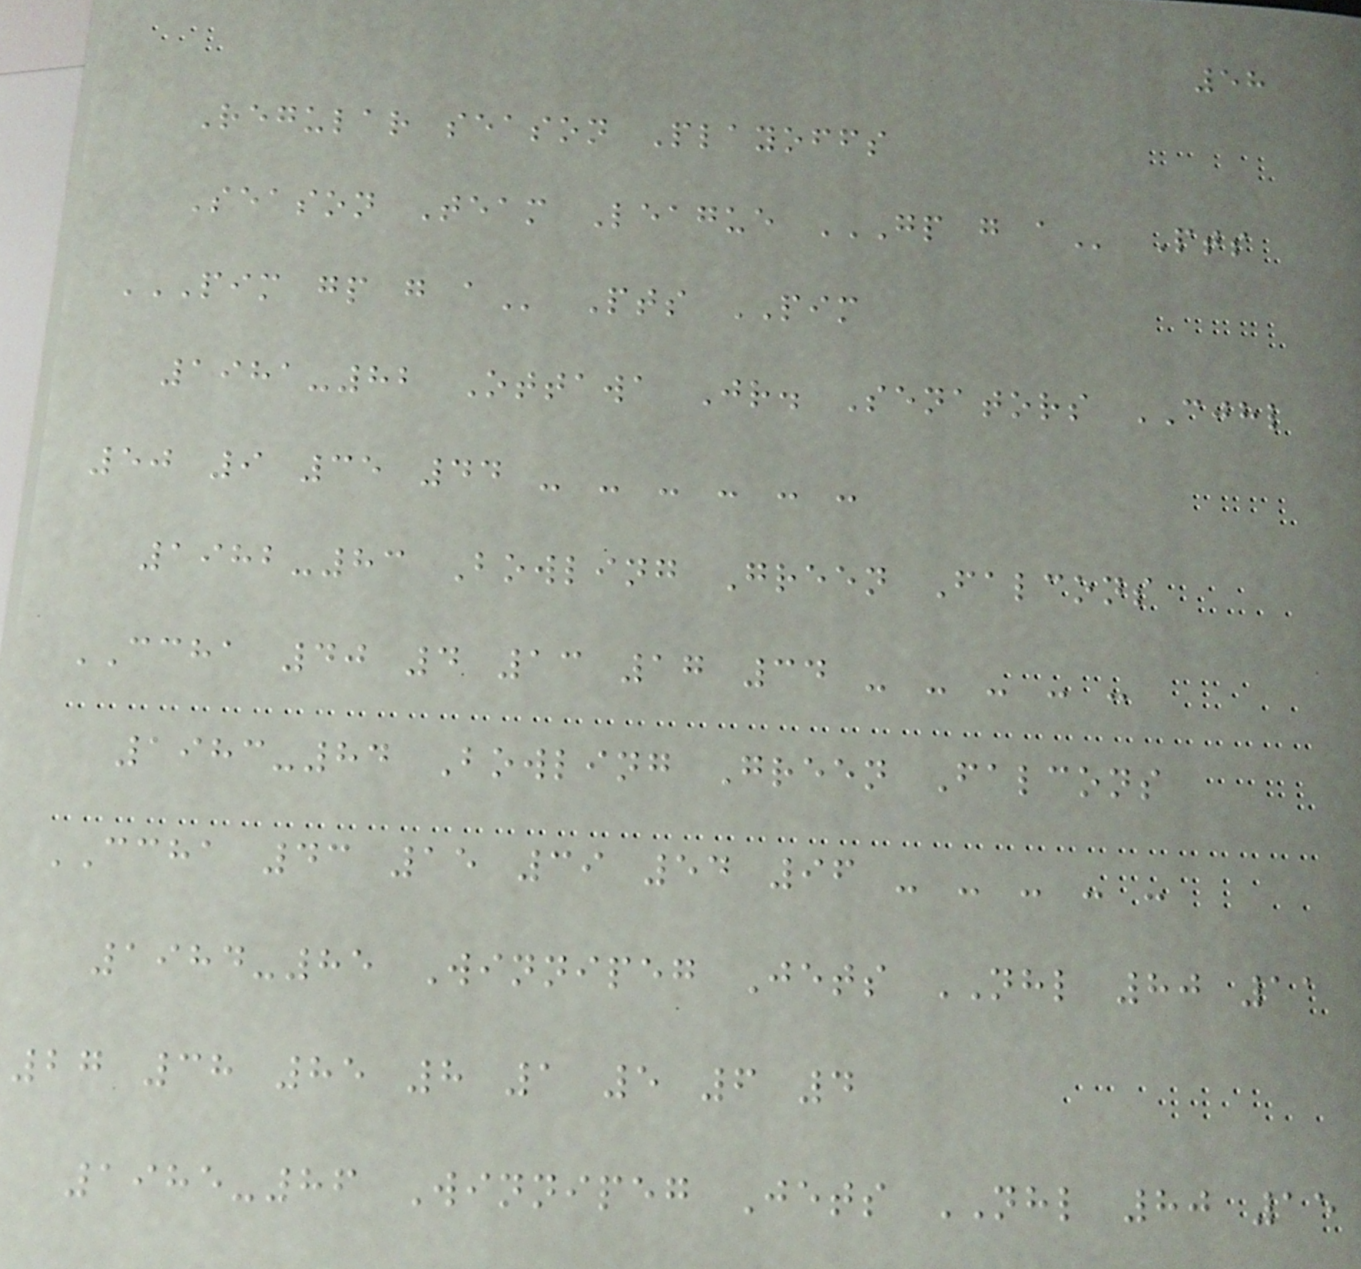58
Regular season Playoffs
Season Team League GP G A Pts
PIM GP G A Pts PIM
1981-82 Ottawa Jr. Senators CJHL
50 9 35 44 - - - - - -
1982-83 Bowling Green Falcons
CCHA 40 4 13 17 34 - - - - -
1983-84 Bowling Green Falcons
CCHA 43 15 39 54 96 - - - - -
1984-85 Winnipeg Jets NHL 80 11
27 38 85 8 1 5 6 4
1985-86 Winnipeg Jets NHL 80 15
